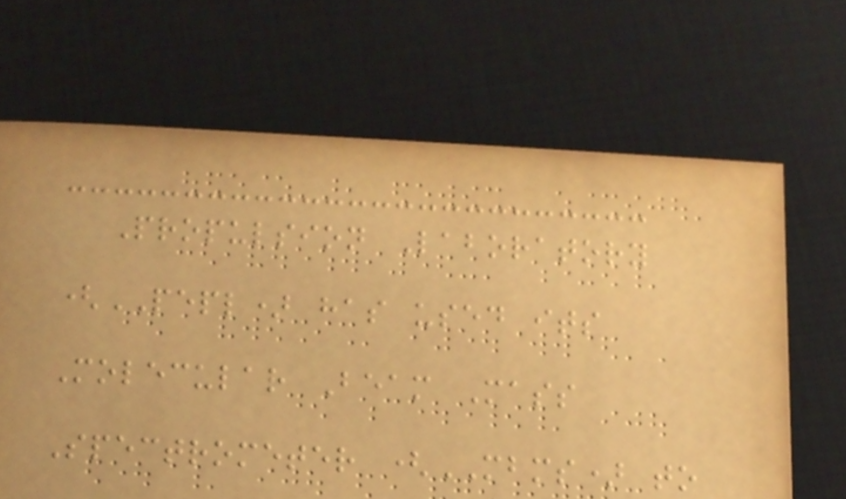Propulsion Laboratory
(PEPL) has used its
Molecular Beam Mass
Spectrometer (MBMS) to
